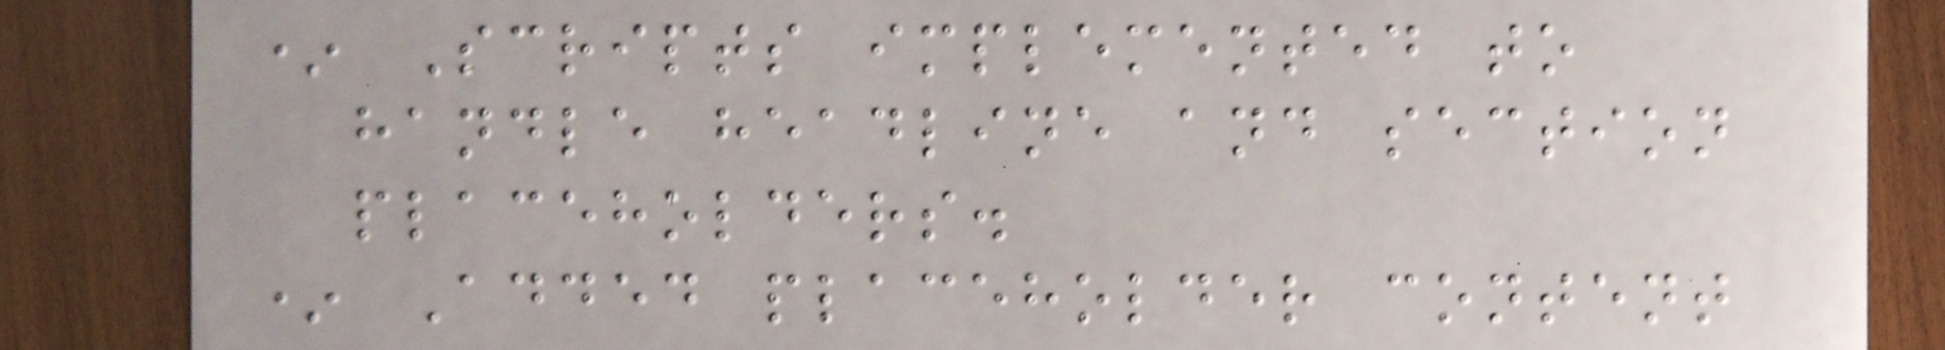* Scripts implemented to
handle headline and section
placeholders.
* Added placeholder content
